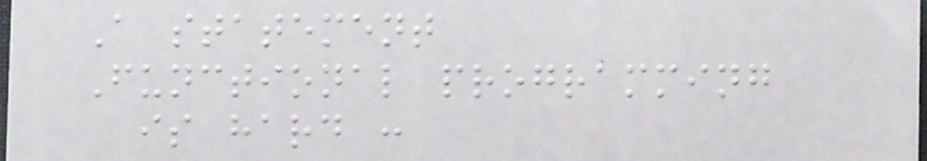A statement
Functional programming
is hard :
